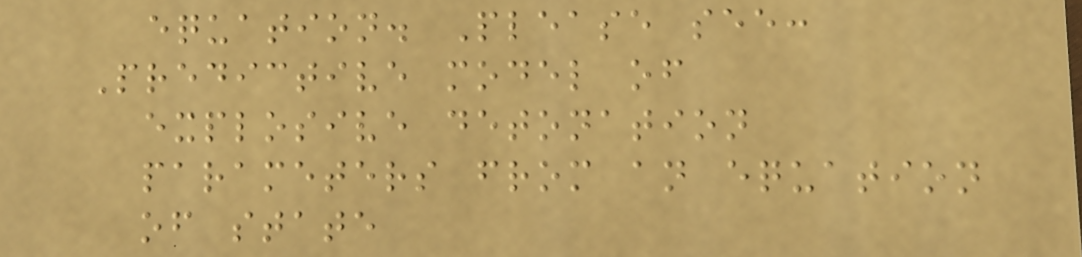equation. Please see:
Predictive model of
explosive detonation
parameters from an equation
of state
